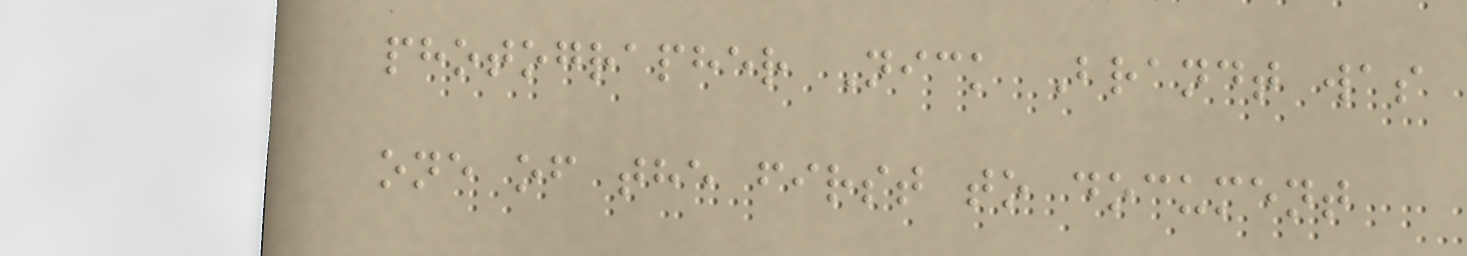photographer Nick Brandt was
one of the first to document
